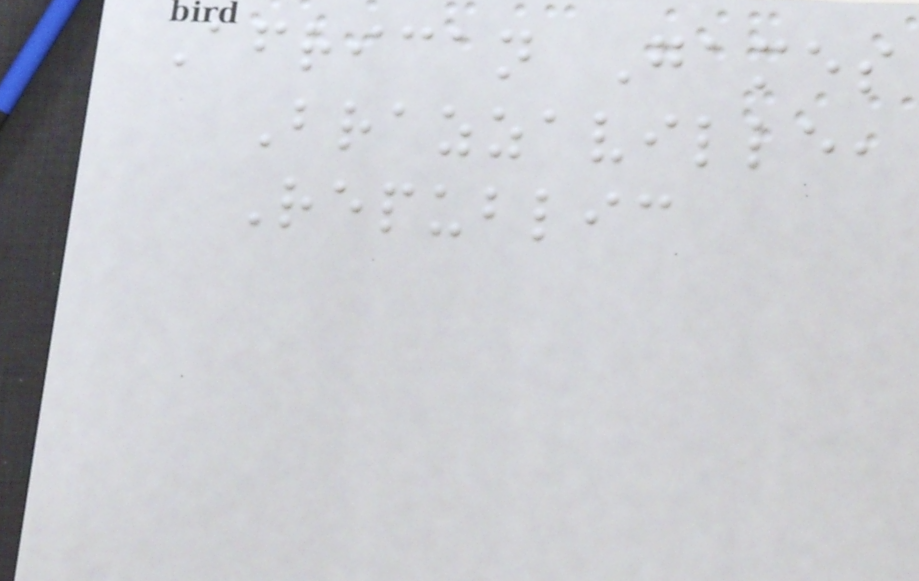African Games
Brazzaville,
Republic
